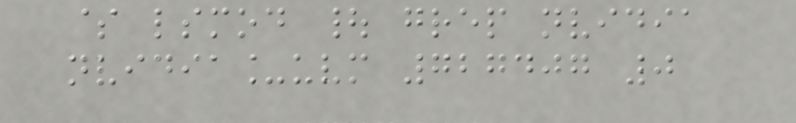$ lsmod | grep nvidia
nvidia_uvm 727407 0
